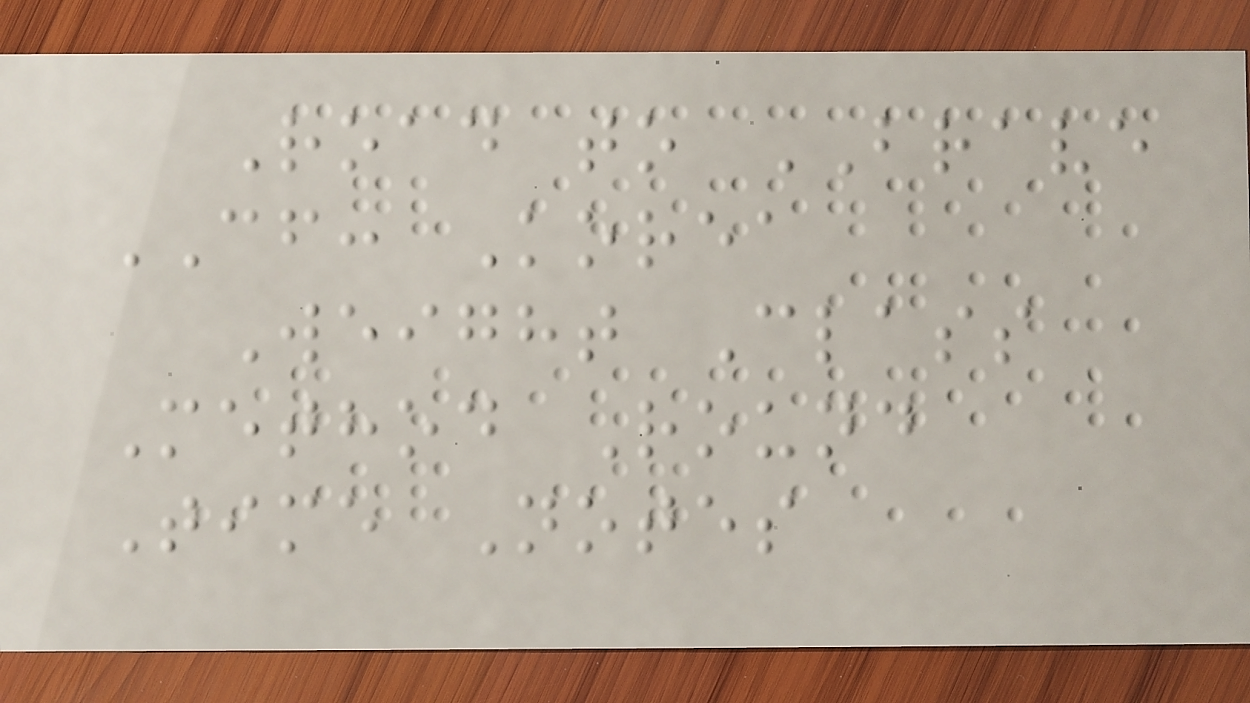Road to BRAVE
CF: Korea
Weight Class
Method Round
Time Notes
